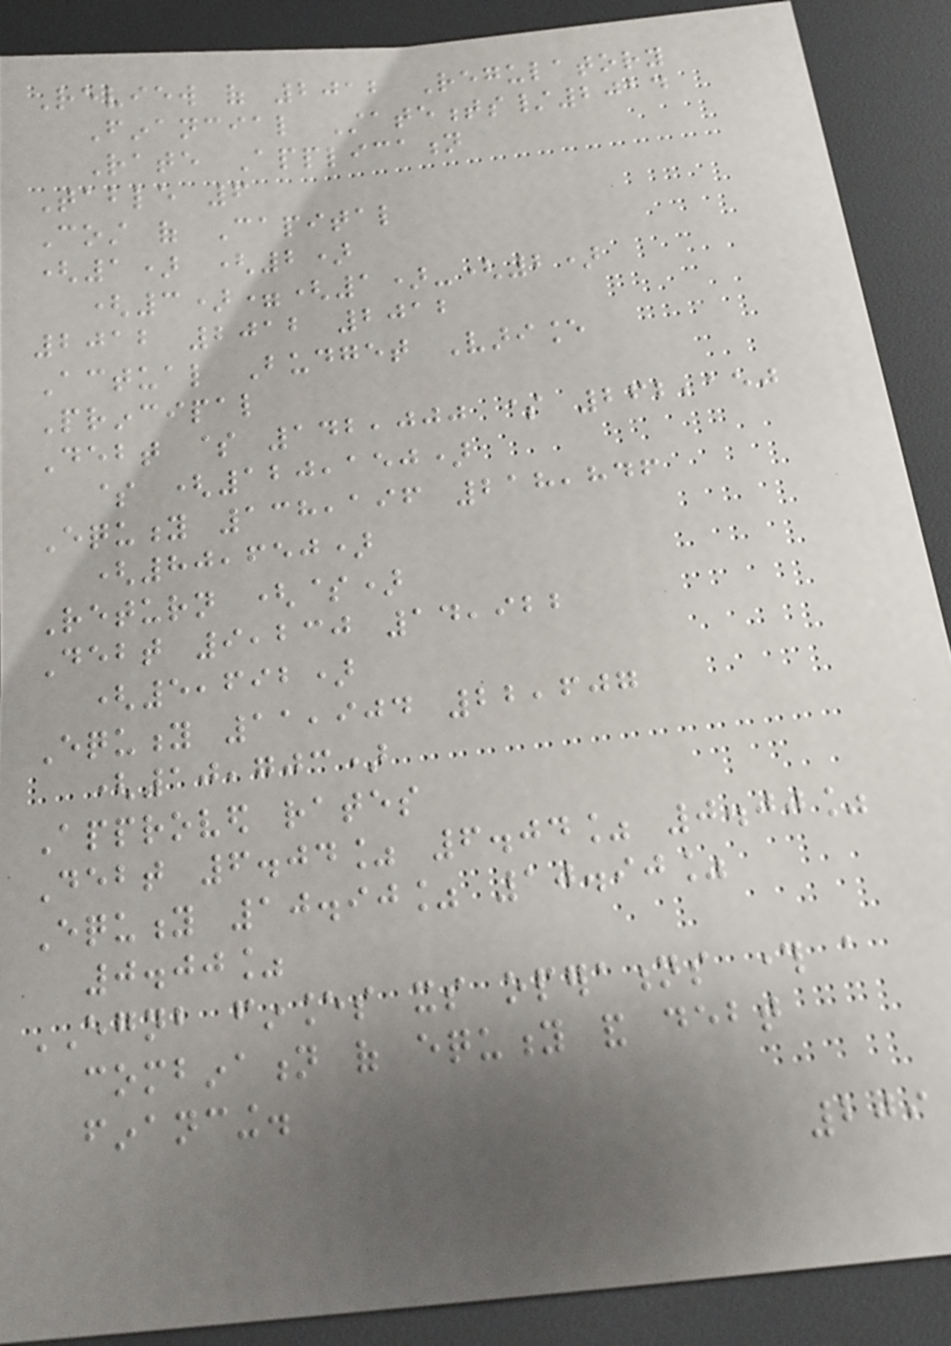Review of 2012 Regulatory
Financial Statements/2014
Rate Application
Table 6
Cost of Capital
(1) (2)
(3)=(1)-(2)
2012 2012 2012
Actual Budget Variance
Principal
Debt $ 142,000 $ 262,150
$ (120,150)
Equity 138,196 218,846
(80,650)
Return ($)
Debt 9,230 14,922
(5,692)
Equity 11,904 22,607
(10,703)
Approved rates
Debt 6.04% 6.04% 0.00%
Equity 10.90% 10.90%
0.00%
EGNB finances its operations through a
combination of equity and debt
financing.
209
